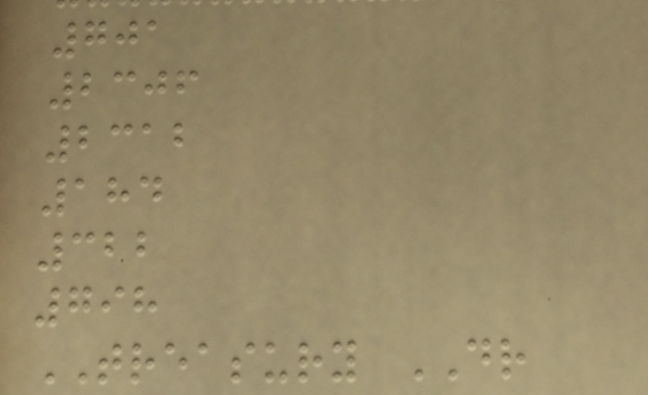701
2306
2312
184
322
798
TREASURY DR
